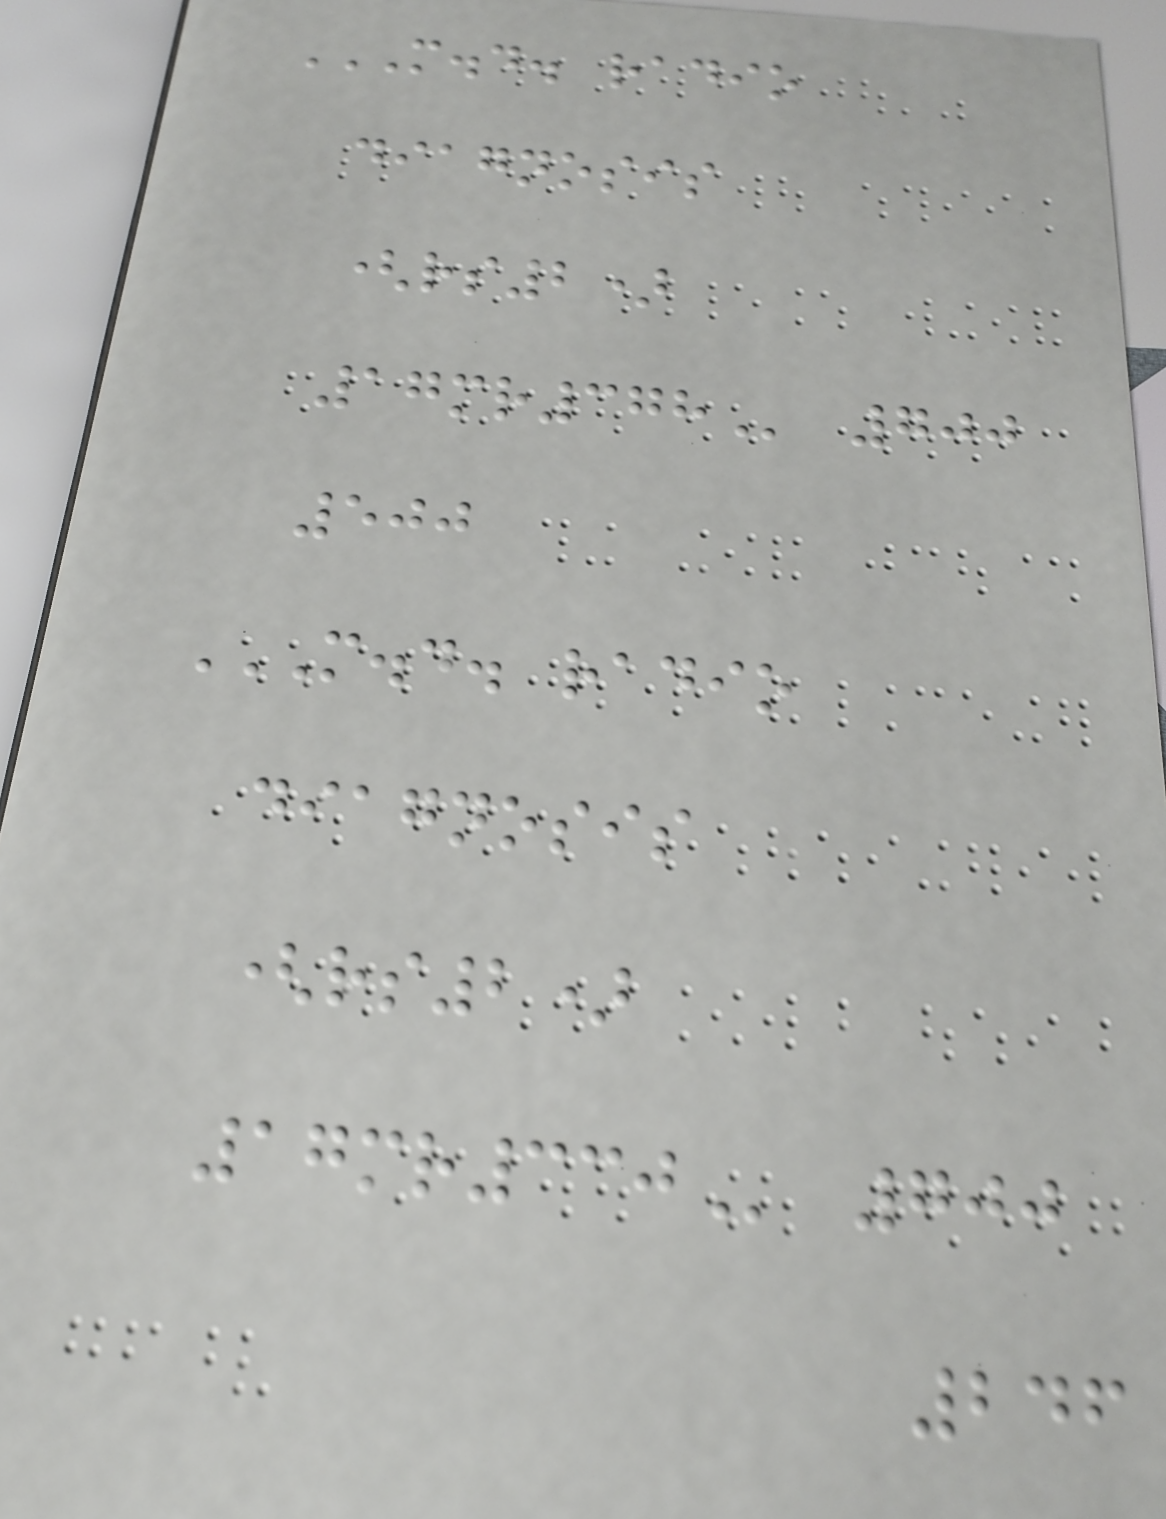M.D. RADIO
DIAGNOSIS
(RS2)
17MR378 700
500
M.D. RADIO
DIAGNOSIS
(RS2)
17MR330 700
246
